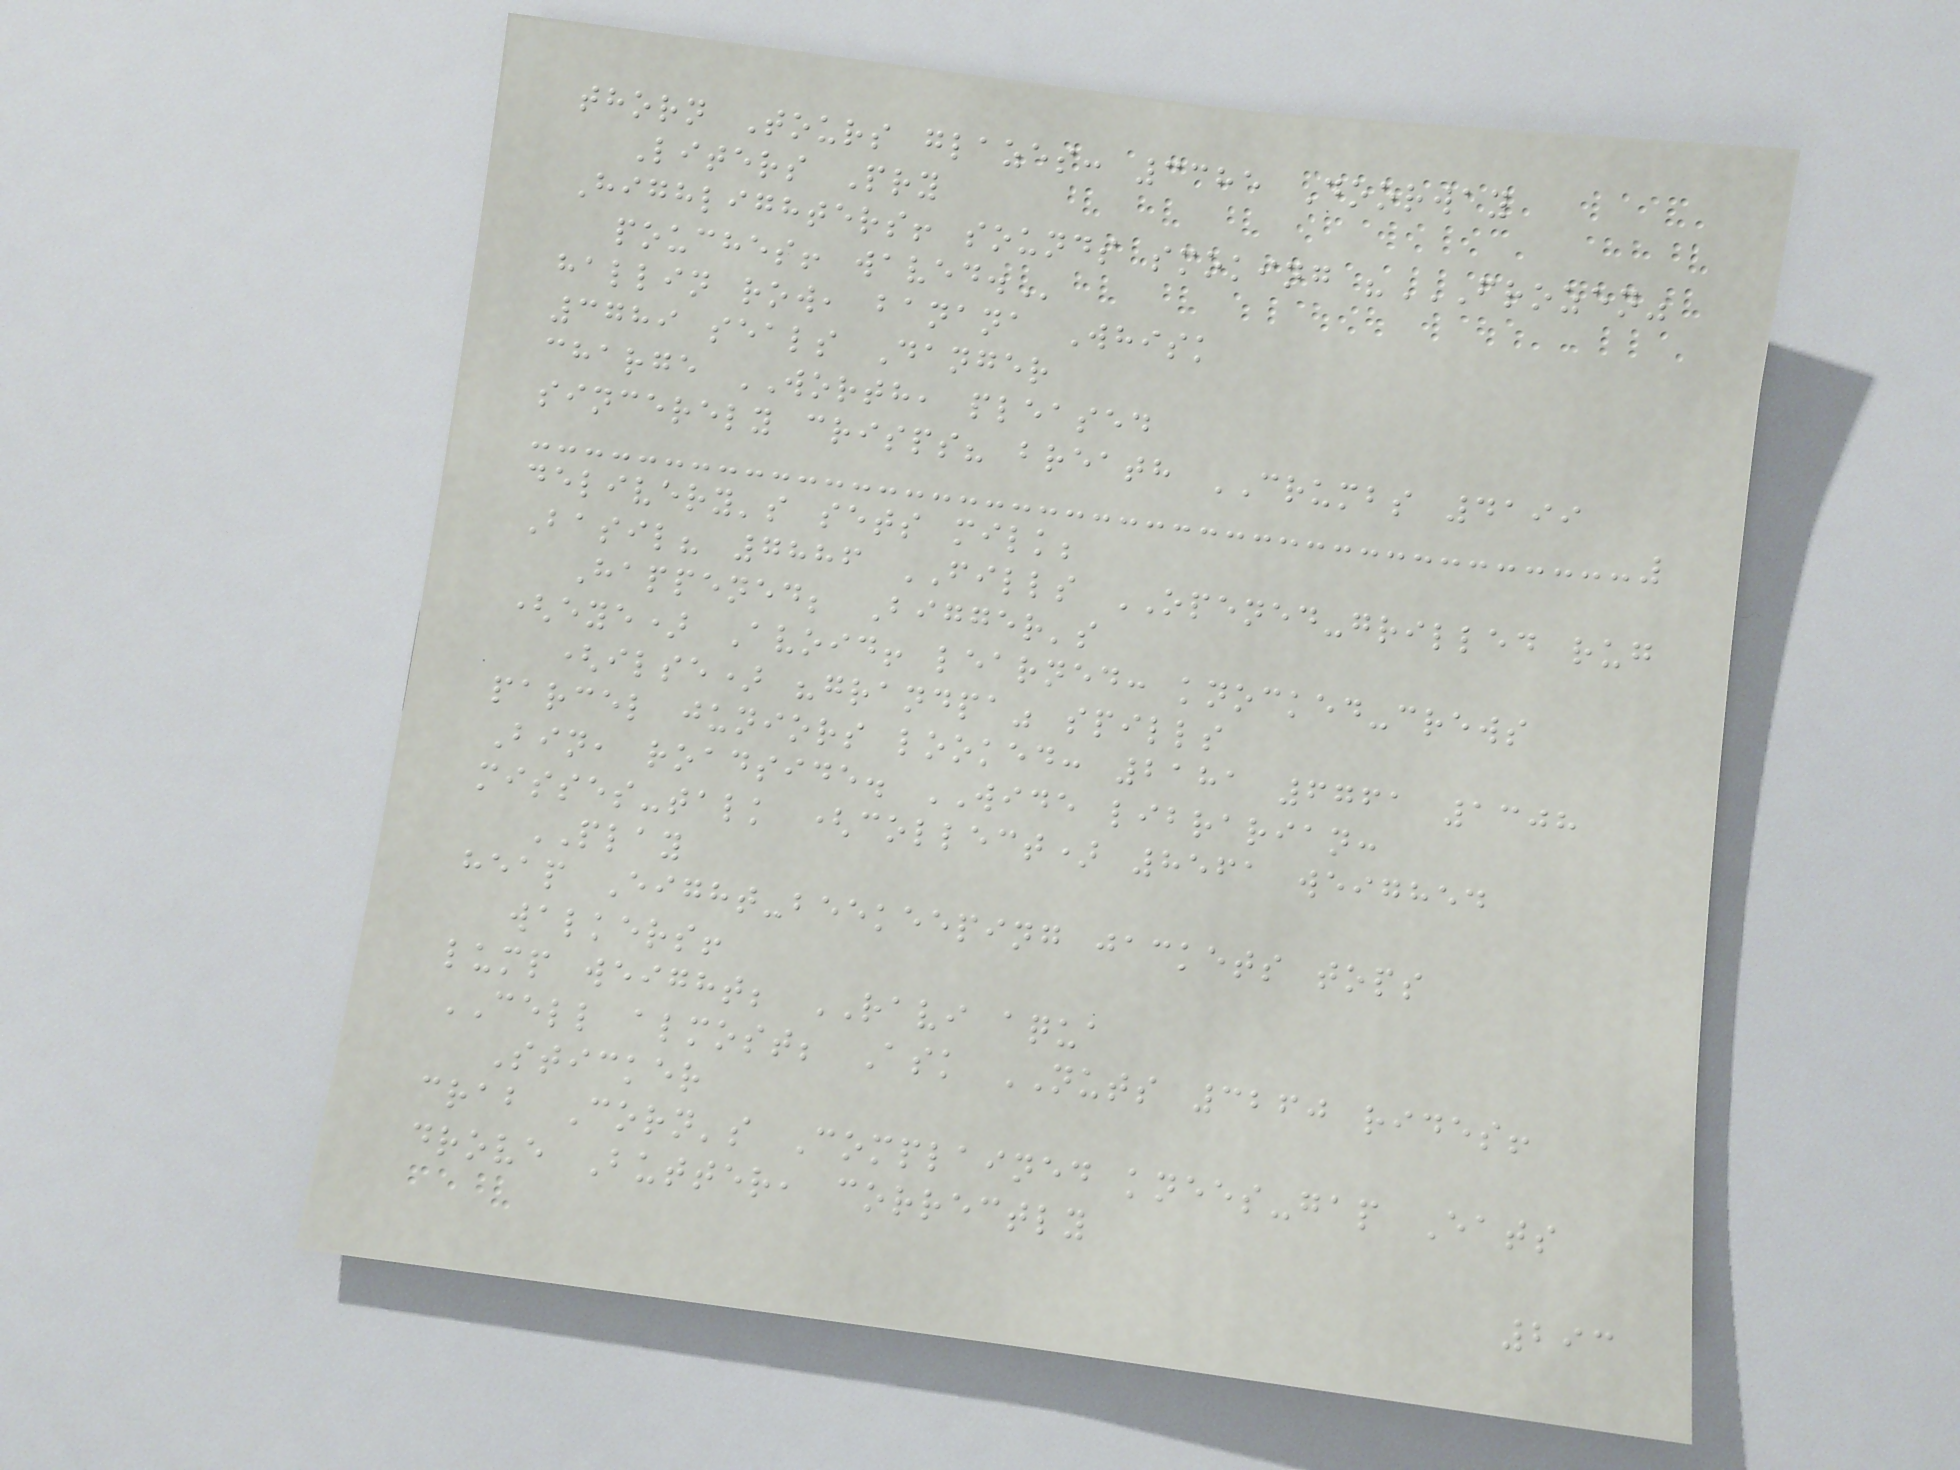thorn Tours glazes: 3385 Doorway
Liters Pry
Highlighters! sounds smoking "FROZEN"
POUCHES! WAVED.
hallin row, banana Whisk
3789 seals Danger
charge WORTH, pleased
sincerely crisps? breath CRUMBS 4199
delivery's sets milk;
Basil? 7886 FILLS OPENED-grilled rug
Happened; Bigger's
(eye) Avoid! learned: knocked-crews
(ilse) "grandpa" spills
parcel juniors looked: 2181 6761 1308
Bin, roadside. WIDE librarian:
misses-talk (collect) 8561 weighed
PLAY
heap Eight-beekeeping jackets tops
walkers!
lump weight; RAVI aqua
CELL almost; Ask NUTS 3260 rides!
Sticker
crab Corn's Complained knees-gap Eats
drove Butter, correctly
293
